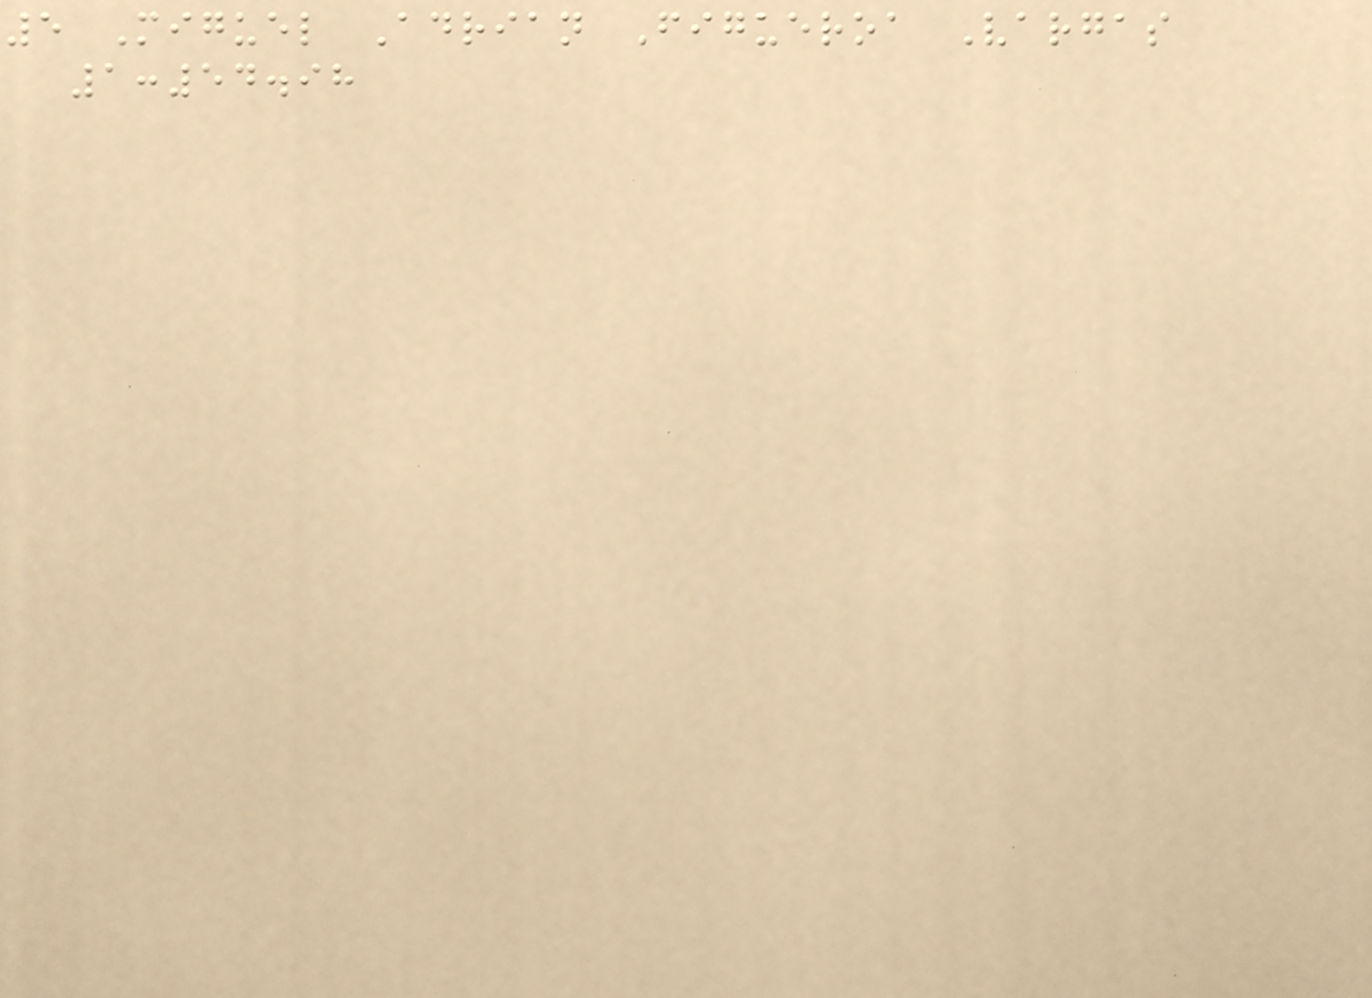5 Miguel Adrian Figueroa Vargas
1:54.98
